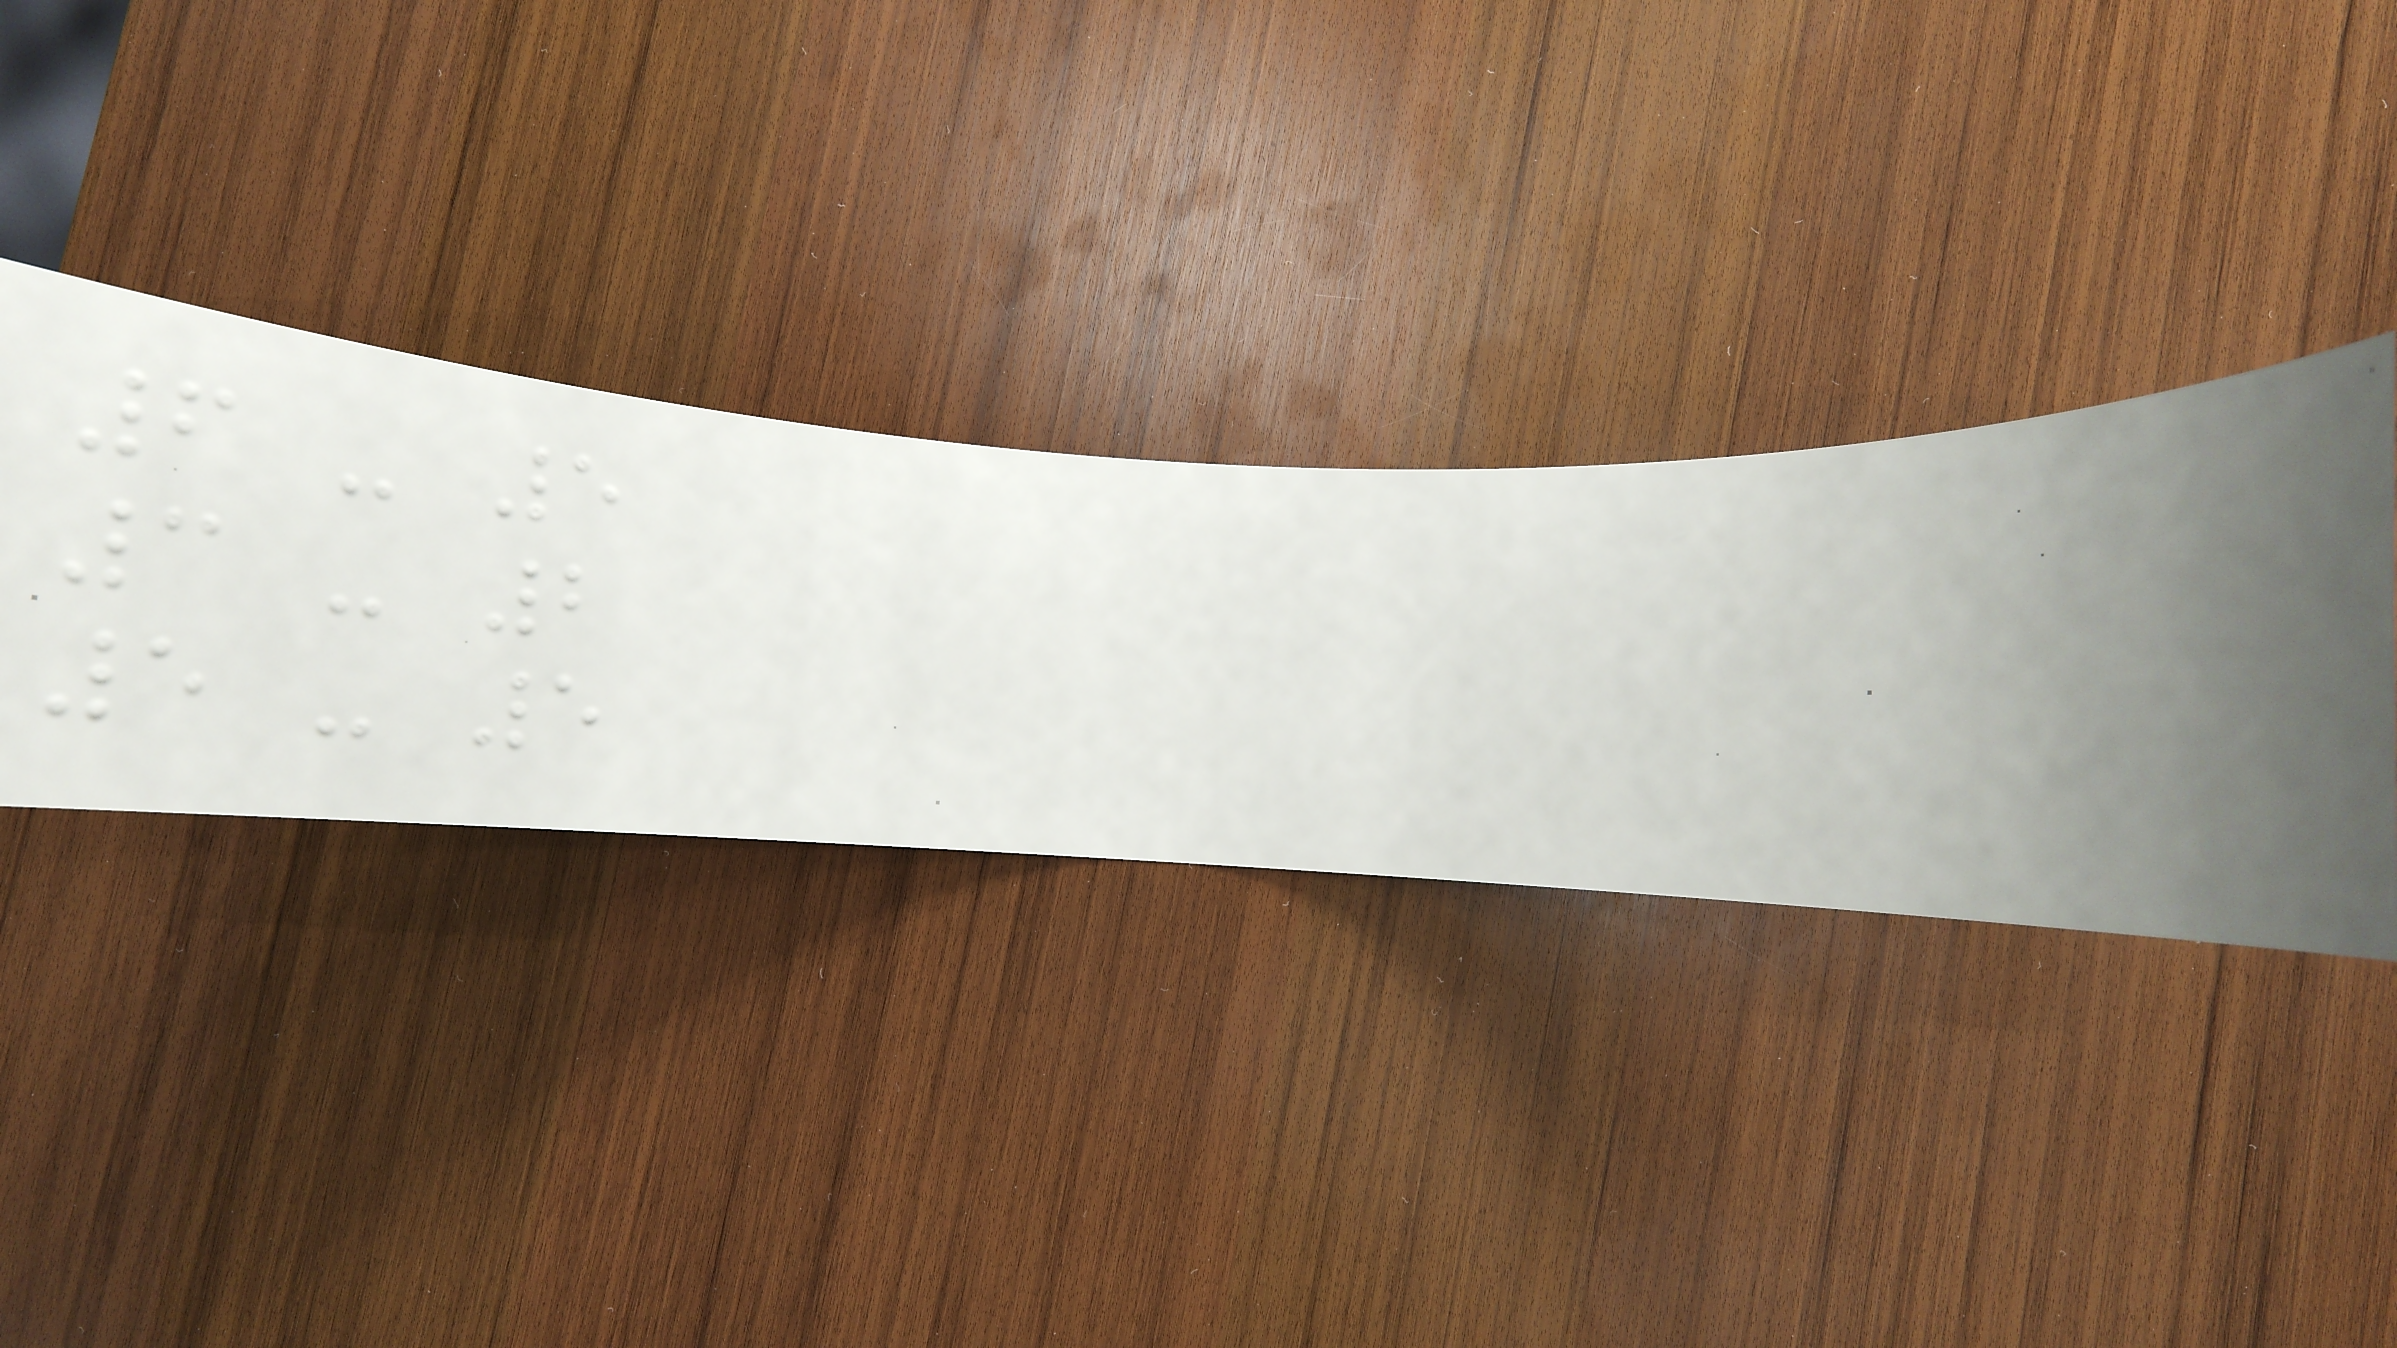6 - 5
3 - 2
5 - 5
